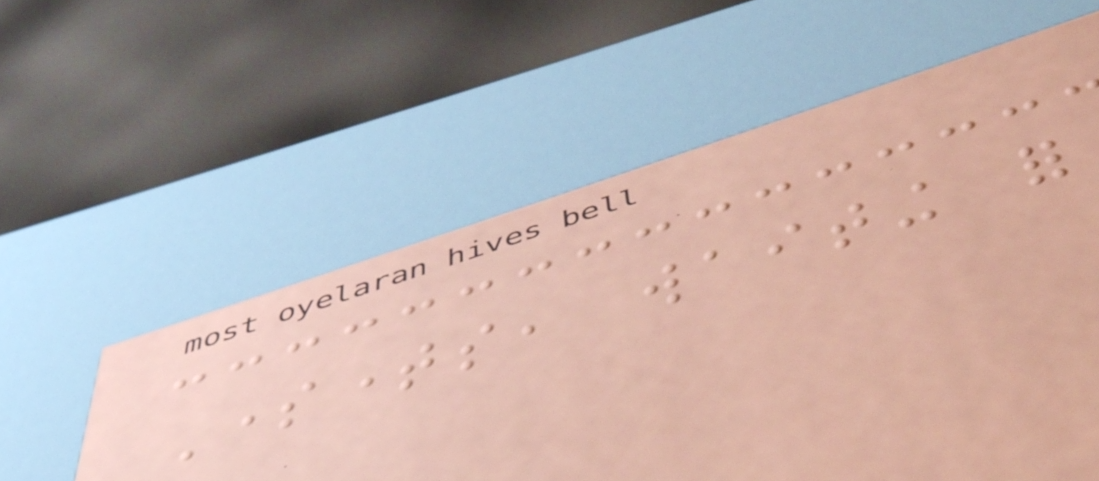Sometimes, waiting for
